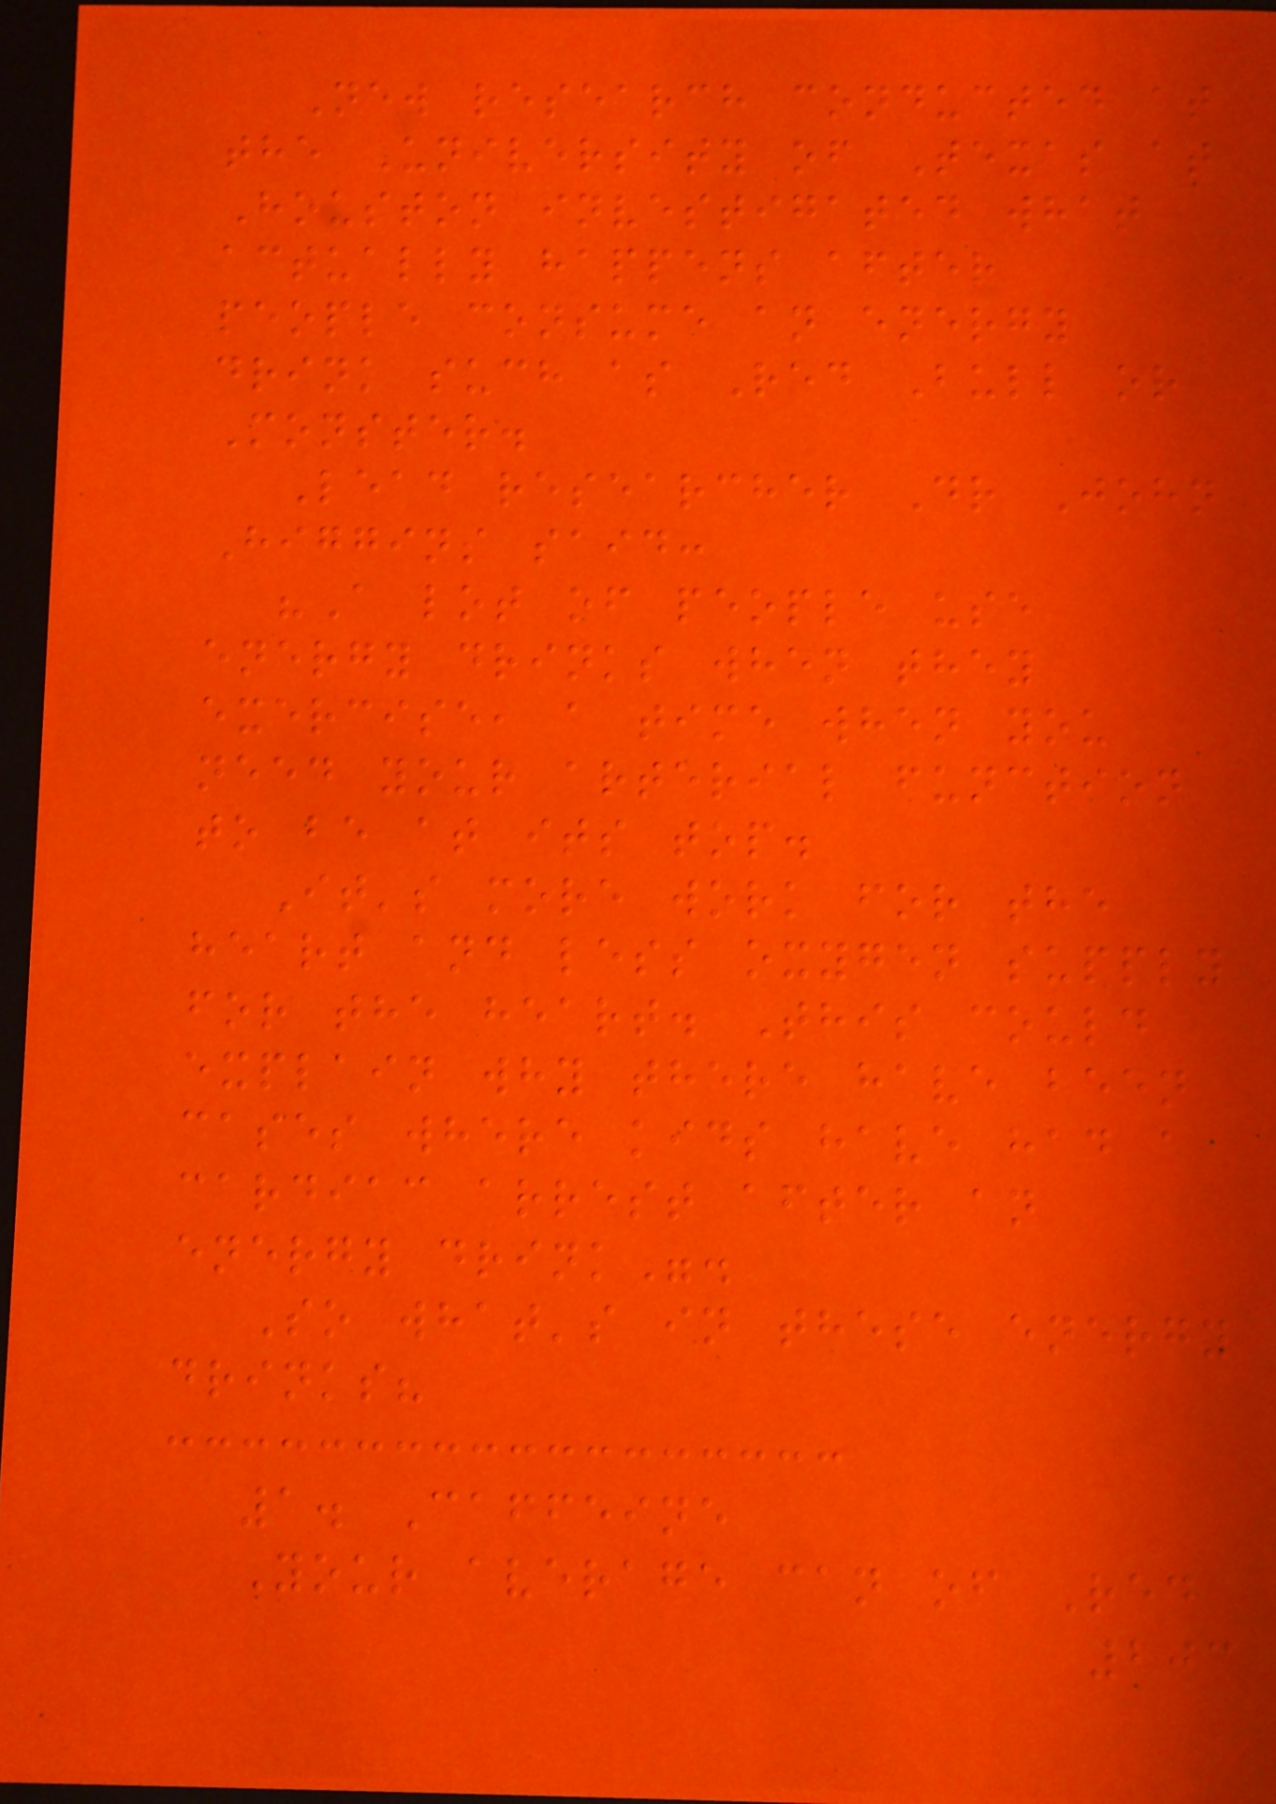New research conducted at
the University of Texas at
Houston investigated what
actually happens after
people consume an energy
drink such as Red Bull or
Monster.
Lead researcher Dr John
Higgins said:
"A lot of people use
energy drinks when they
exercise, a time when you
need your arterial function
to be at its top.
It's more work for the
heart and less oxygen supply
for the heart. This could
explain why there have been
cases where kids have had a
cardiac arrest after an
energy drink".
So what's in these energy
drinks?
1. Caffeine
Your average can of Red
203
